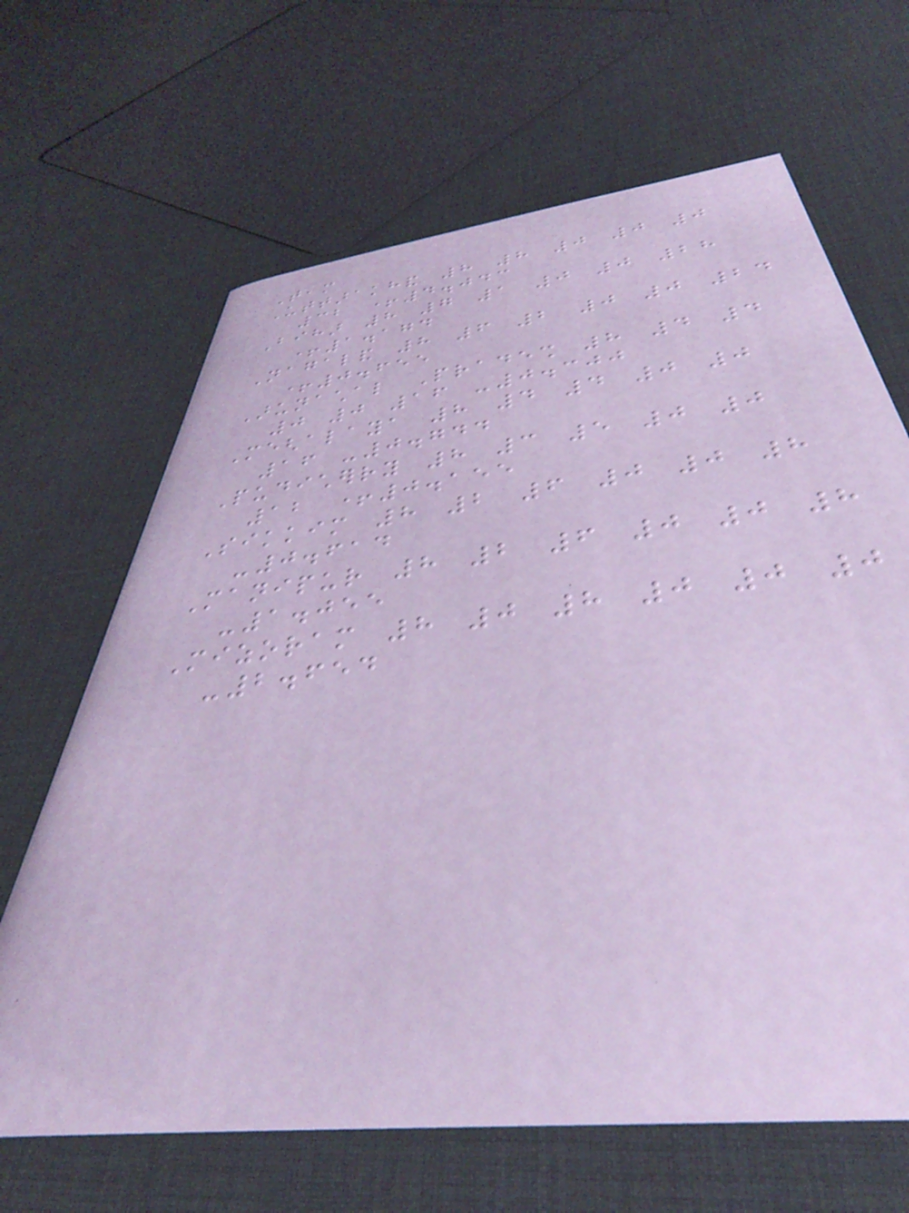Team
Uttarakhand 8 8 0 0 0
32 +4.043
Bihar 8 7 1 0 0 28
+1.174
Nagaland 8 6 2 0 0 24
+0.655
Arunachal Pradesh 8 4 4
0 0 16 -0.300
Meghalaya 8 4 4 0 0
16 -0.744
Pudicherry 8 3 5 0 0
12 +0.155
Sikkim 8 2 6 0 0 8
-0.614
Manipur 8 2 6 0 0 8
-1.055
Mizoram 8 0 8 0 0 0
-2.654
